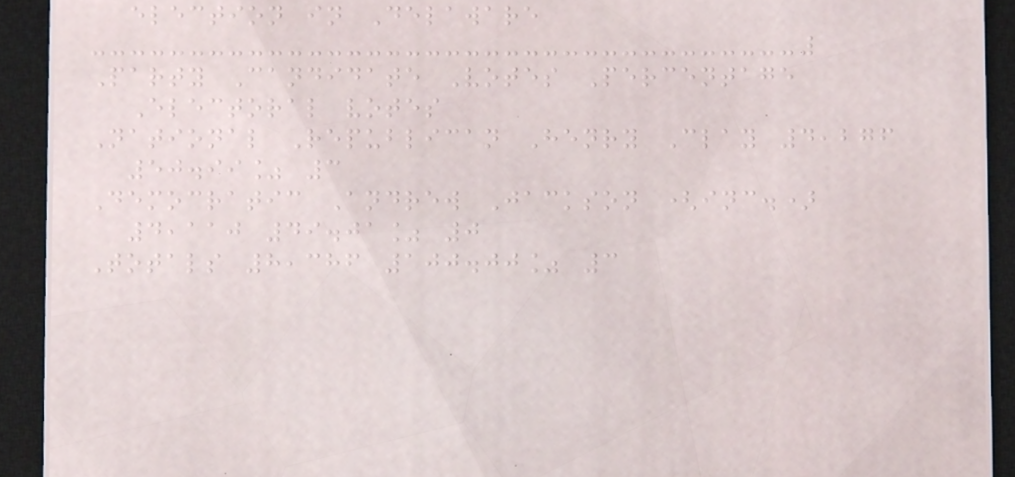election in Delaware
Party Candidate Votes Percentage
Electoral votes
National Republican Henry Clay 4,276
50.99% 3
Democratic Andrew Jackson (inc.)
4,110 49.01% 0
Totals 8,386 100.00% 3
